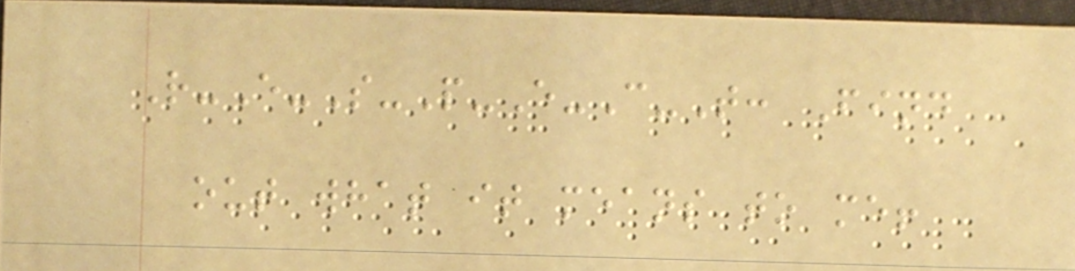R-E-S-P-E-C-T: Find
out what it means to me!
